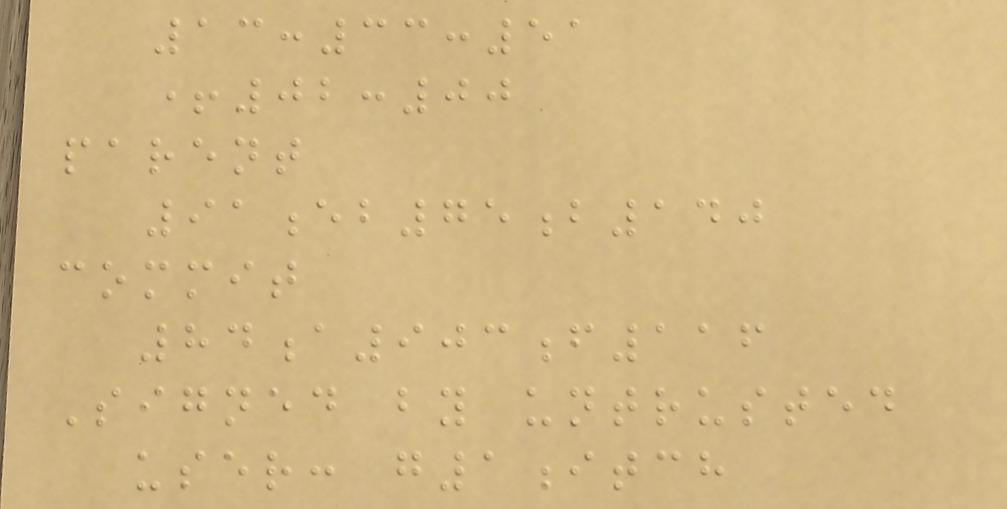13:33:51
+02:00
parent
91eb75b140
commit
84a903f116
Signed by untrusted
user: g1itch
